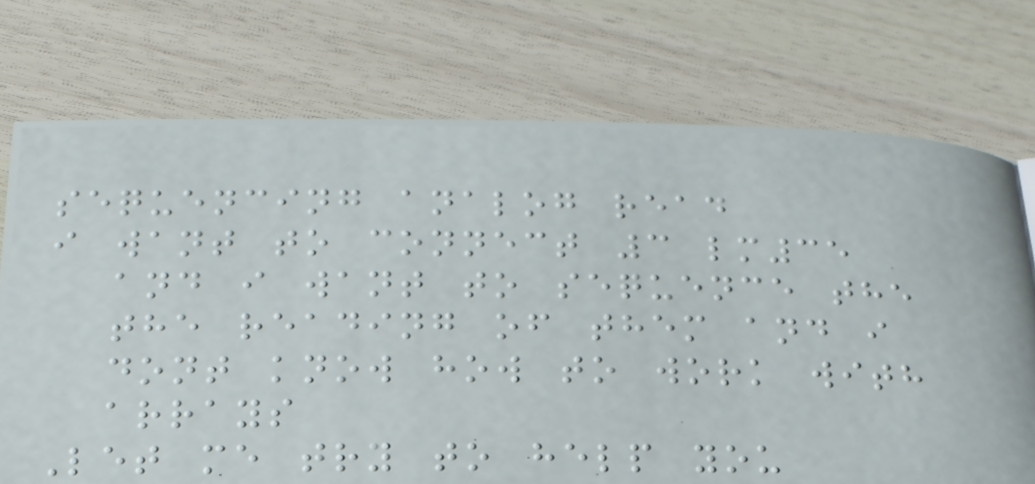sequencing analog read
i want to connect 3 lm35
and i want to sequence the
the reading of them and i
dont know how to work with
arrays
Let me try to help you
